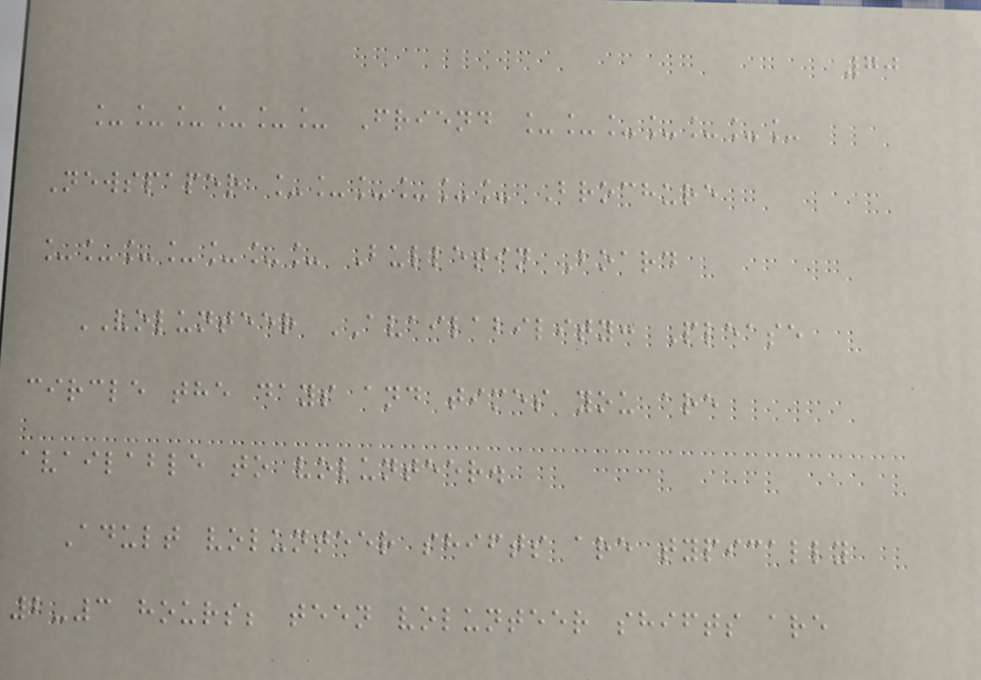70
______ Friend _______
Newspaper ______ Brochure
_______ Bulletin Board
VOLUNTEER AVAILABILITY: Please
circle the days and times you are
available to volunteer.
Adult volunteer shifts are typically
2-3 hours; teen volunteer shifts are
